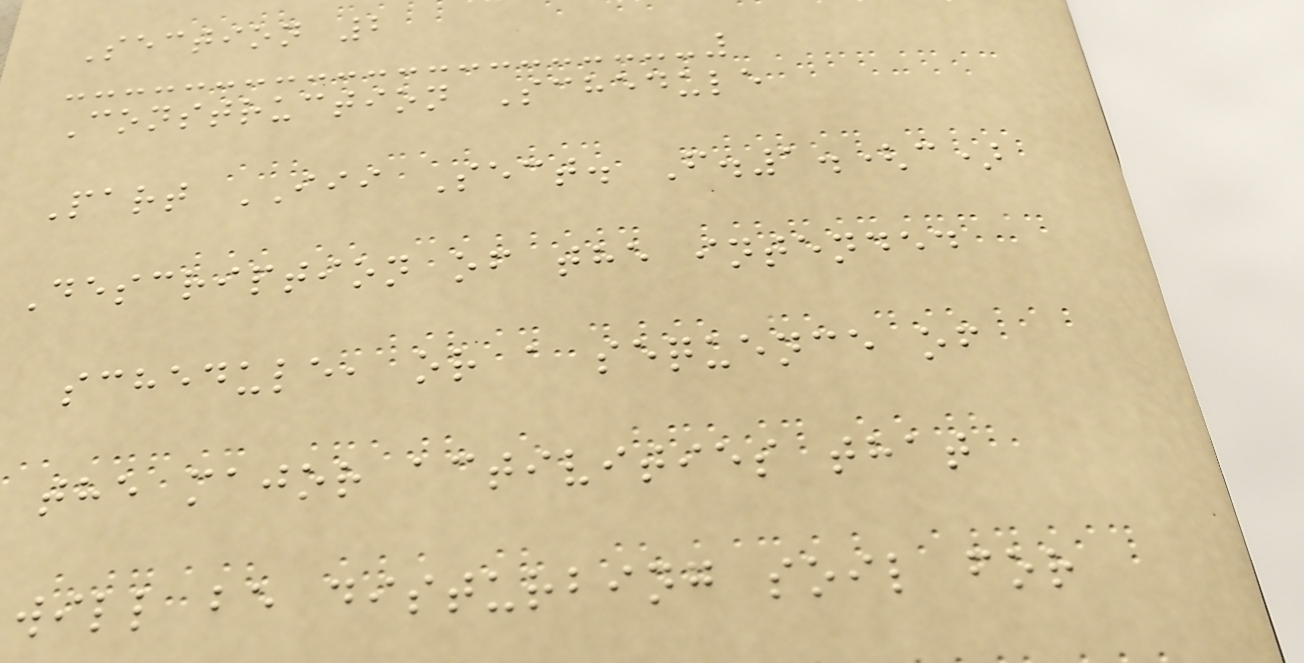Section 2
Construction Schedule
Part III Sect. F.1.(c)
Description of the intended
schedule, or a sequence of
the major activities that
will be disturbing soil for
